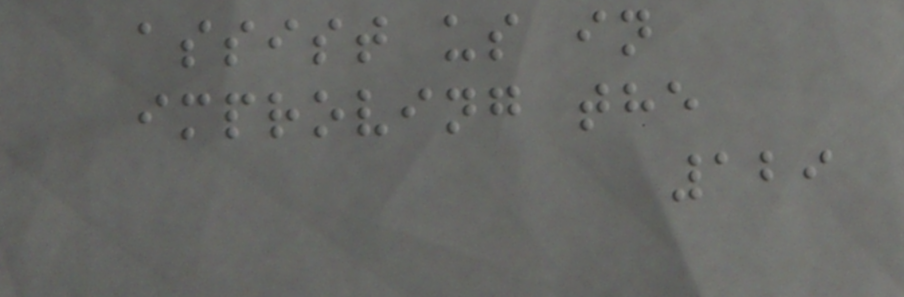assist us in
improving the
129
